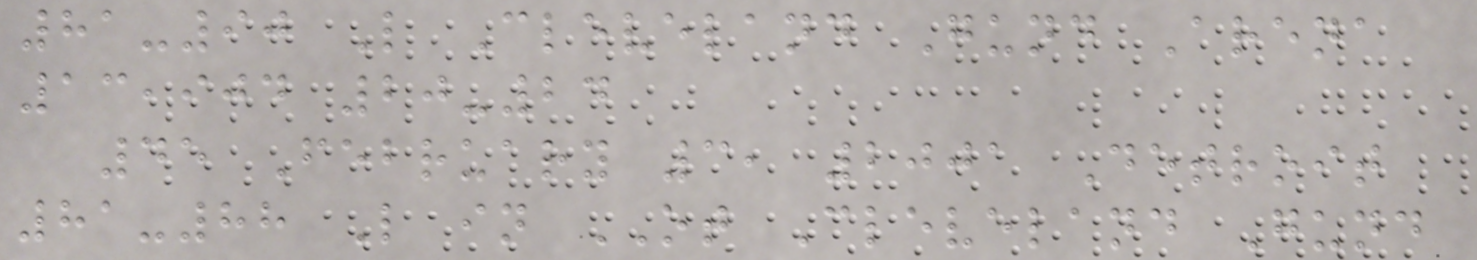81-90 L Cleveland Gund Arena
13,904 20-24
45 February 3, 2001 Detroit
81-88 L in OT Cleveland Gund
